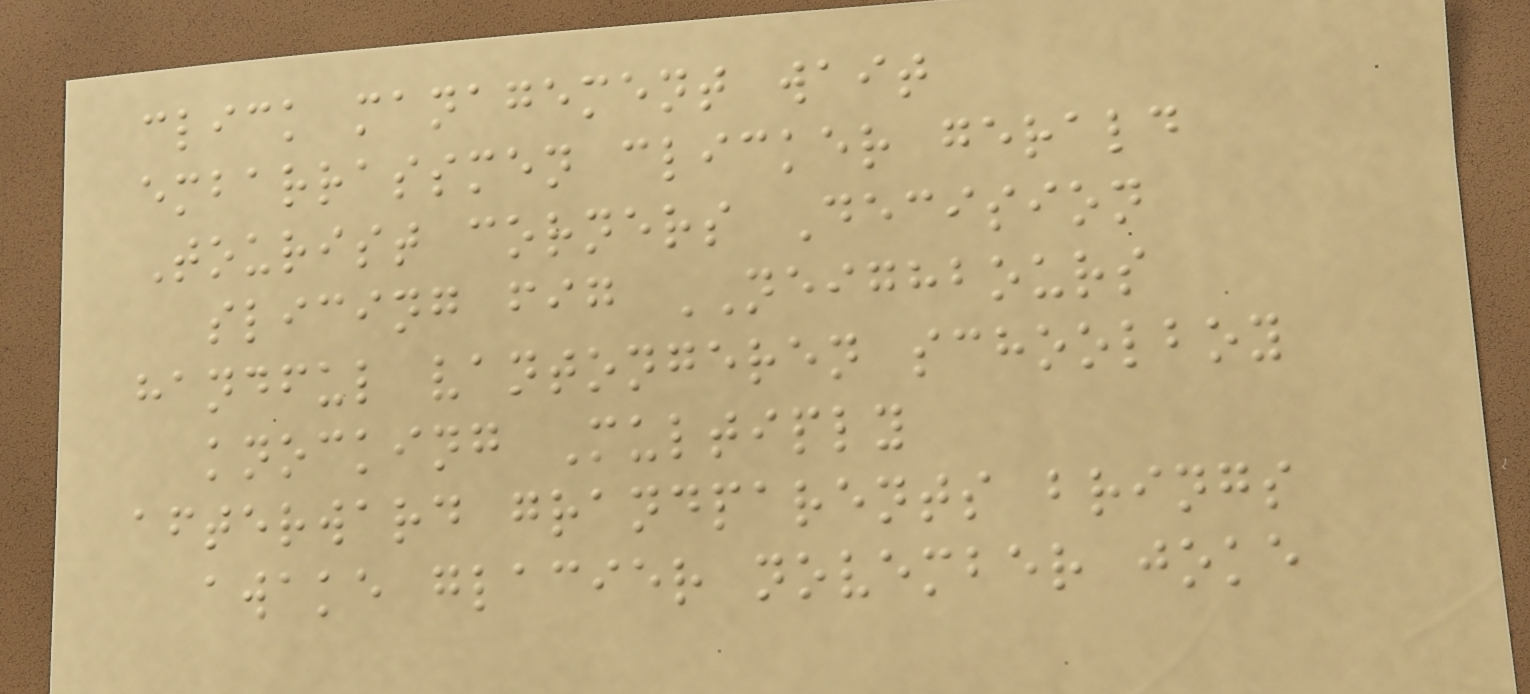click management wait
embarrassmen clicker gerald
Tourist corners Decision
slicing fig NEIGHBOURS
handful vantongeren schoolboy
knocking Multiply
afterward grandparents brings
awake glacier november joke
